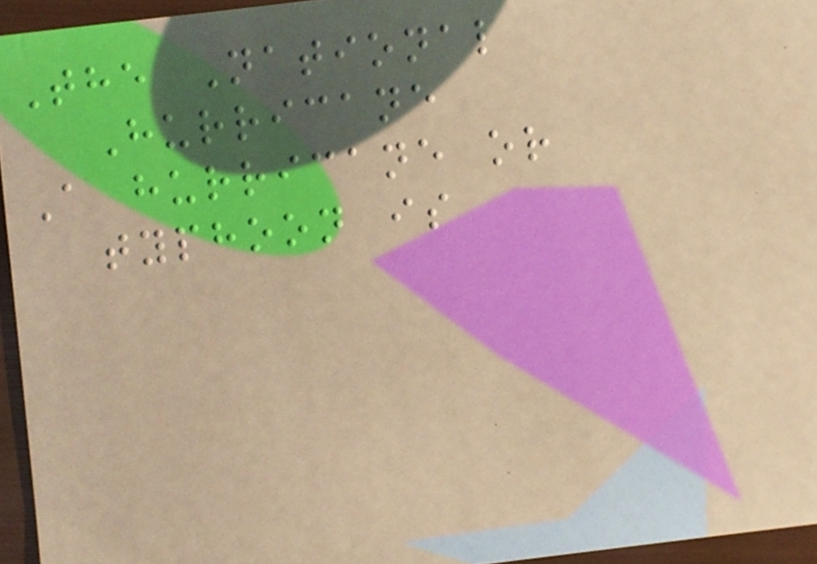The National
Hurricane
A hurricane or
typhoon is
